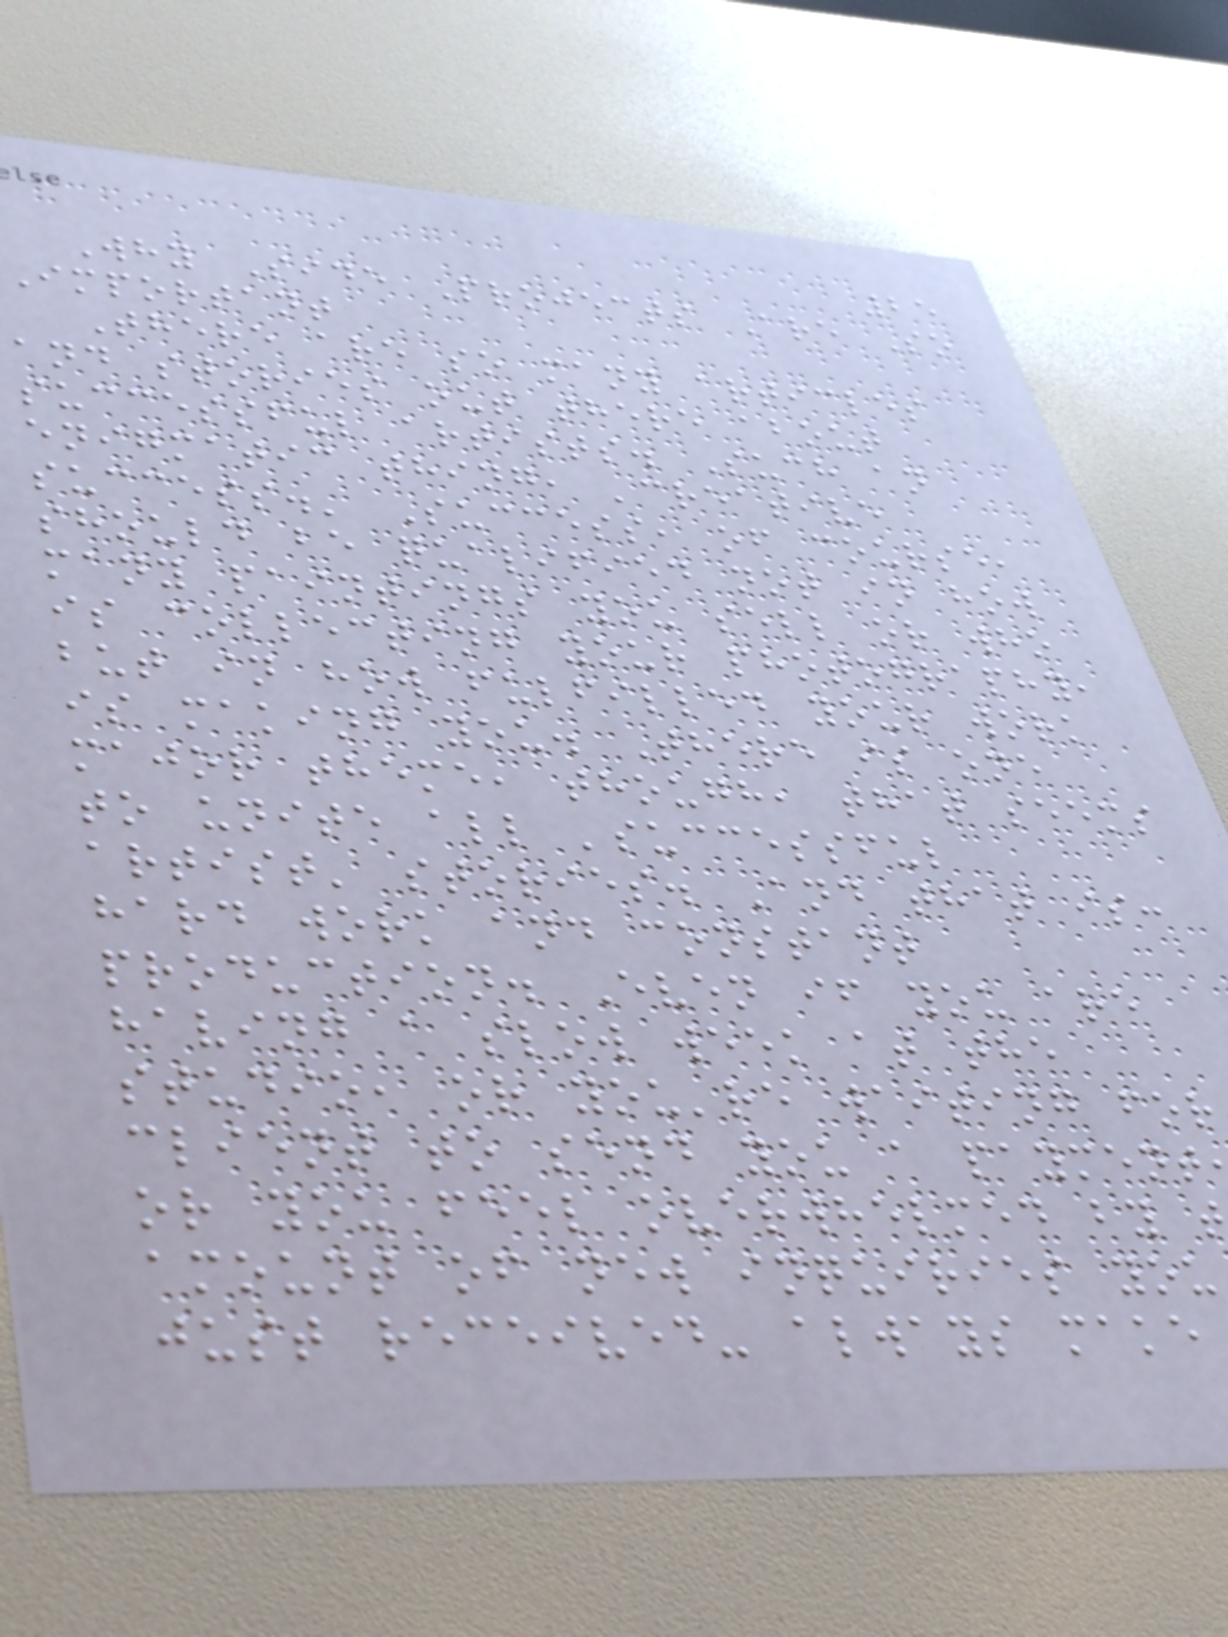25
Why Side Projects Are So
Important
There are so many articles
and stories out there about
successful artists. Such an
enigmatic thing, 'creative
success.' Success, of course,
should be qualified not in how
many paintings you sell or who
is collecting your photography,
but in how fulfilled your work
is making you. There is one
major theme, though, that seems
to unite all 'successful
artist' stories. And that is:
hard work and constant
production. Even if you are
having a slow week at the
studio, or you're waiting for
client to send you a payment
or you feel overwhelmed by
amount of new inquiries you
just received- always make
